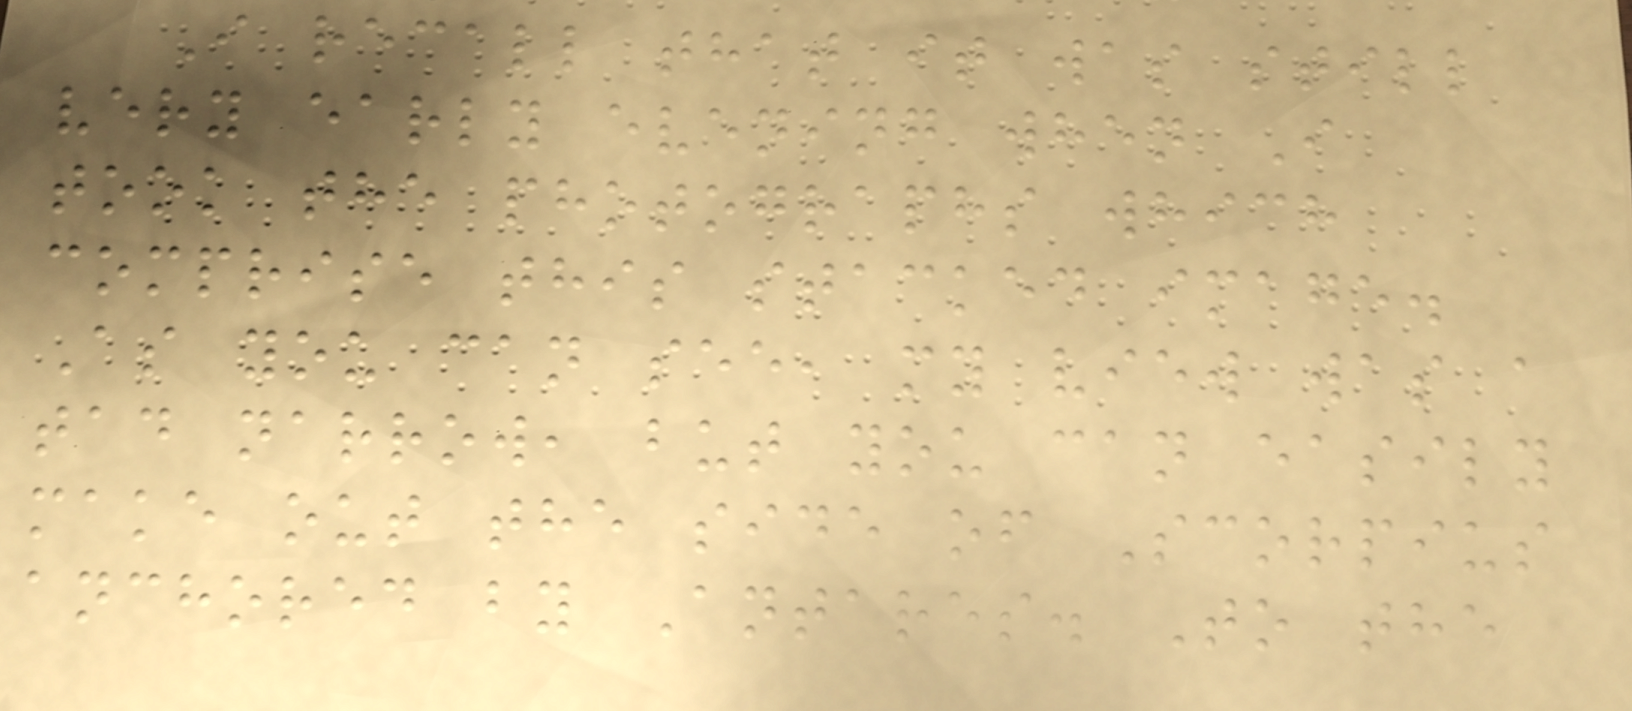I recall that it was still
very early evening when I
took the photographs which
comprise this stacked image.
As you can see, my view was a
tad narrow, but you can easily
make out the side of Scorpius
anchored by Antares. To the
